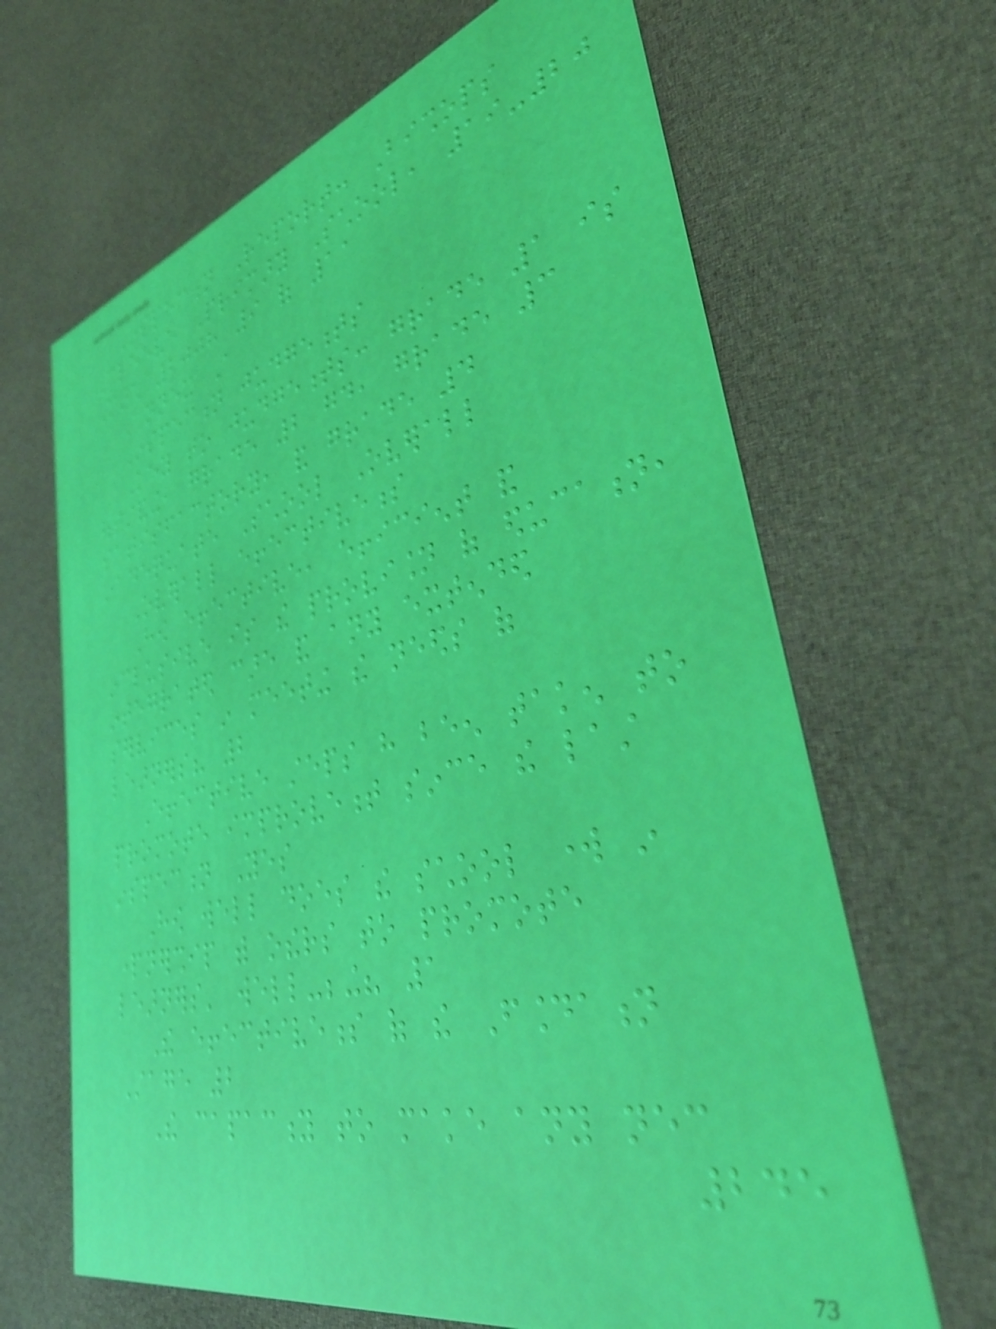Inspection Report: Bishops
Cleeve Primary School, 19-20
March 2008 9 of 11
Annex A
Inspection judgements
Key to judgements: grade 1 is
outstanding, grade 2 good, grade 3
satisfactory, and grade 4
inadequate School Overall
Overall effectiveness
How effective, efficient and
inclusive is the provision of education,
integrated care and any extended
services in meeting the needs of
learners? 2
Effective steps have been taken to
promote improvement since the last
inspection Yes
How well does the school work in
partnership with others to promote
learners' well-being? 1
The effectiveness of the Foundation
Stage 2
The capacity to make any necessary
245
